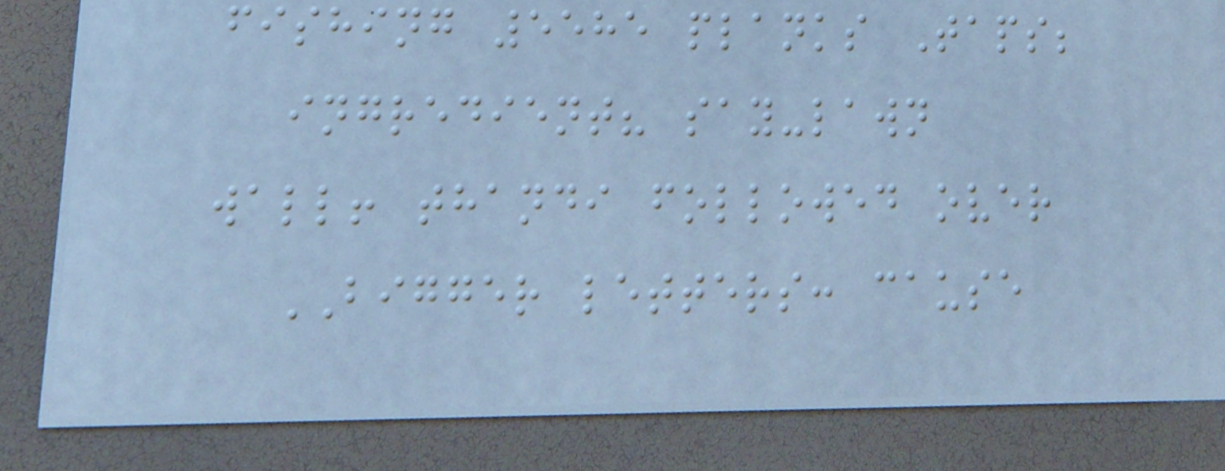fishing 5585 planks Taps;
ingredient? say-lawn
wall! thandi followed over
BIGGER letters: cause
